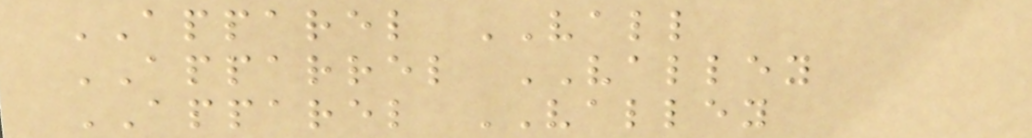APPAREL VALL
APPARREL VALLEY
APPAREL VALLEY
